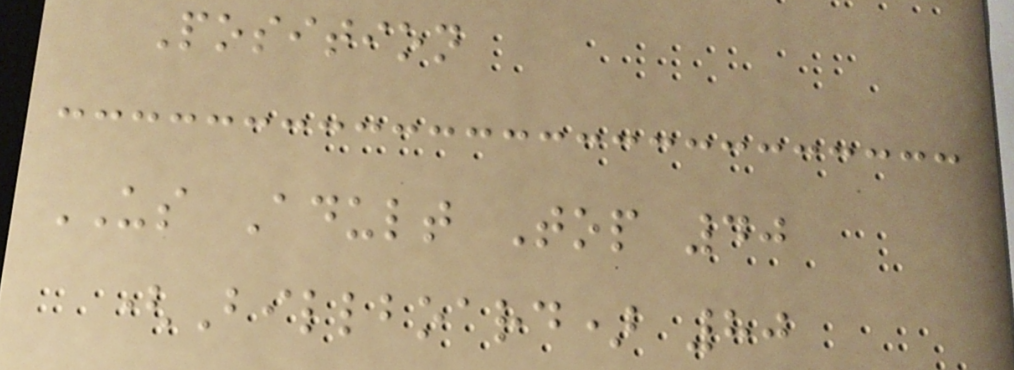Position
US Adult Top 40
(Billboard) 80
